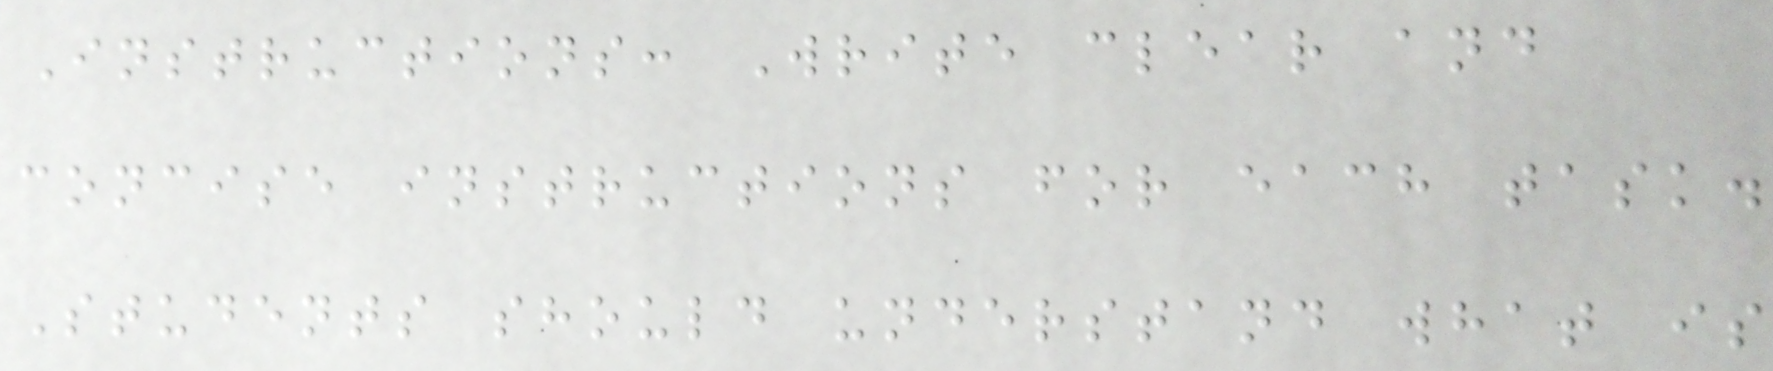Instructions: Write clear and
concise instructions for each task.
Students should understand what is
